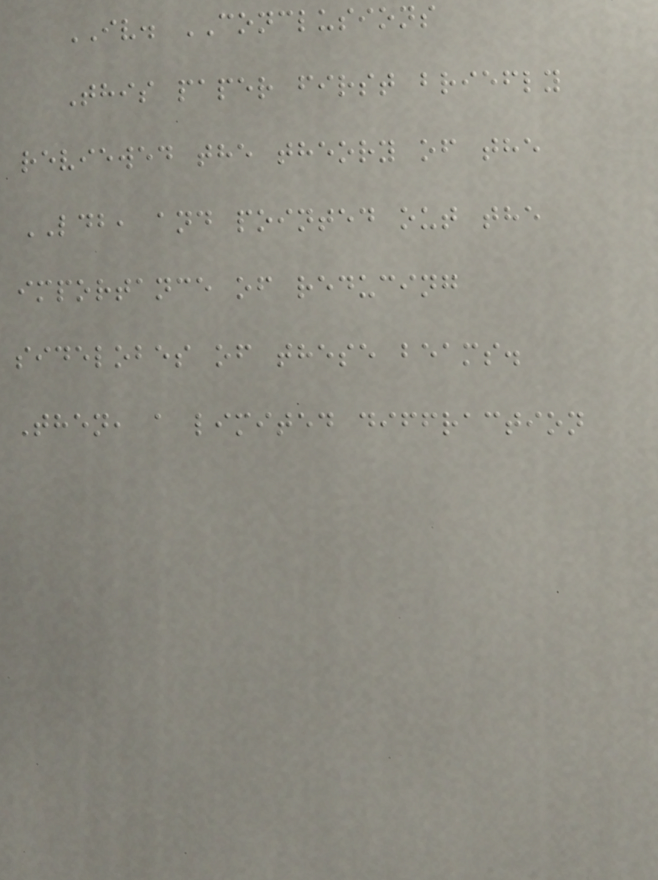IV. CONCLUSIONS
This paper first briefly
reviewed the theory of the
LDB, and pointed out the
importance of reducing
sidelobes of these beams.
Then, a limited diffraction
